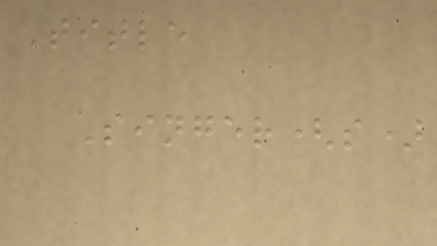Title
Singer(s)
